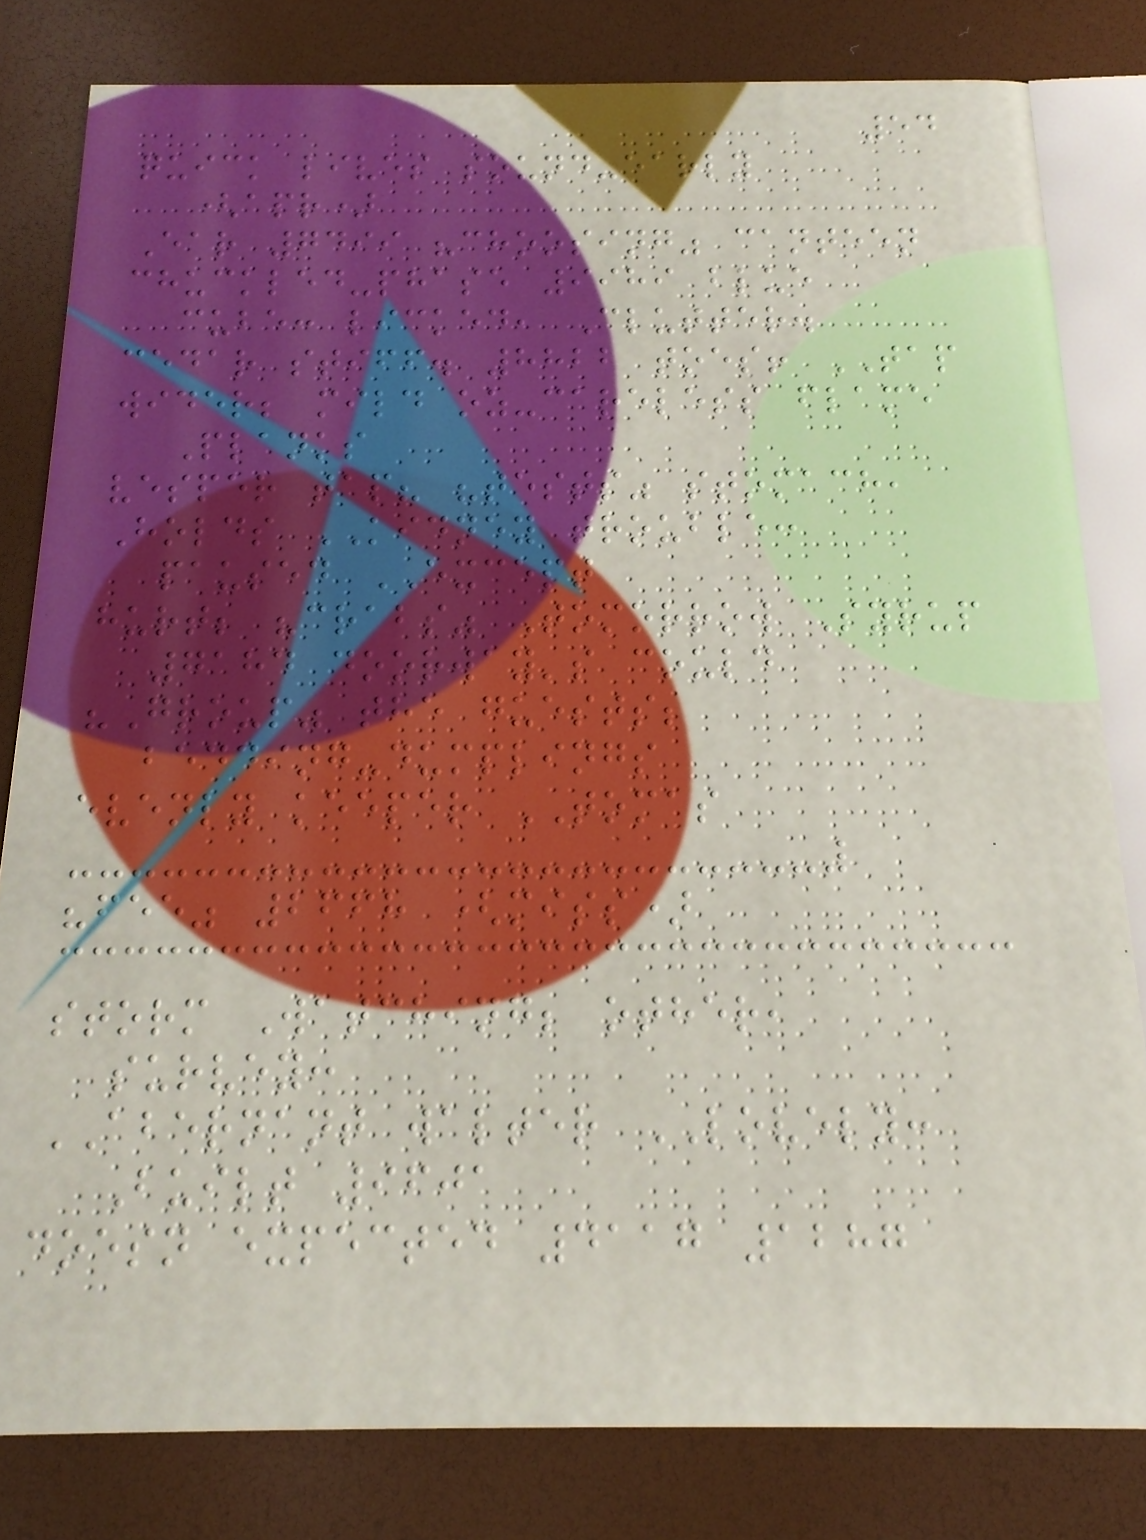54
quick lives sound-early
(apr)
Ear 7499 "choosing" canteen
chuckled-phase 9989 blue
cube: licked, Clutter.
cedar stiff. 8822 toes! TAP
wider; mild oz-careless flame
Planks
vesper tap? "tests" stomach,
Holds KIDNEY trouble:
paused EXCEPT
hurt; "crabs" Tomorrow Syrup
7184 doorway's could
"Group" the guests;
bedding-dumplings
evenly keeper TOMAS
"fee" 2668 (miss)
storm Watching; other,
survey:
ABERNANT walter LOVELY:
Built 9601
doesn expected 4117 1287
